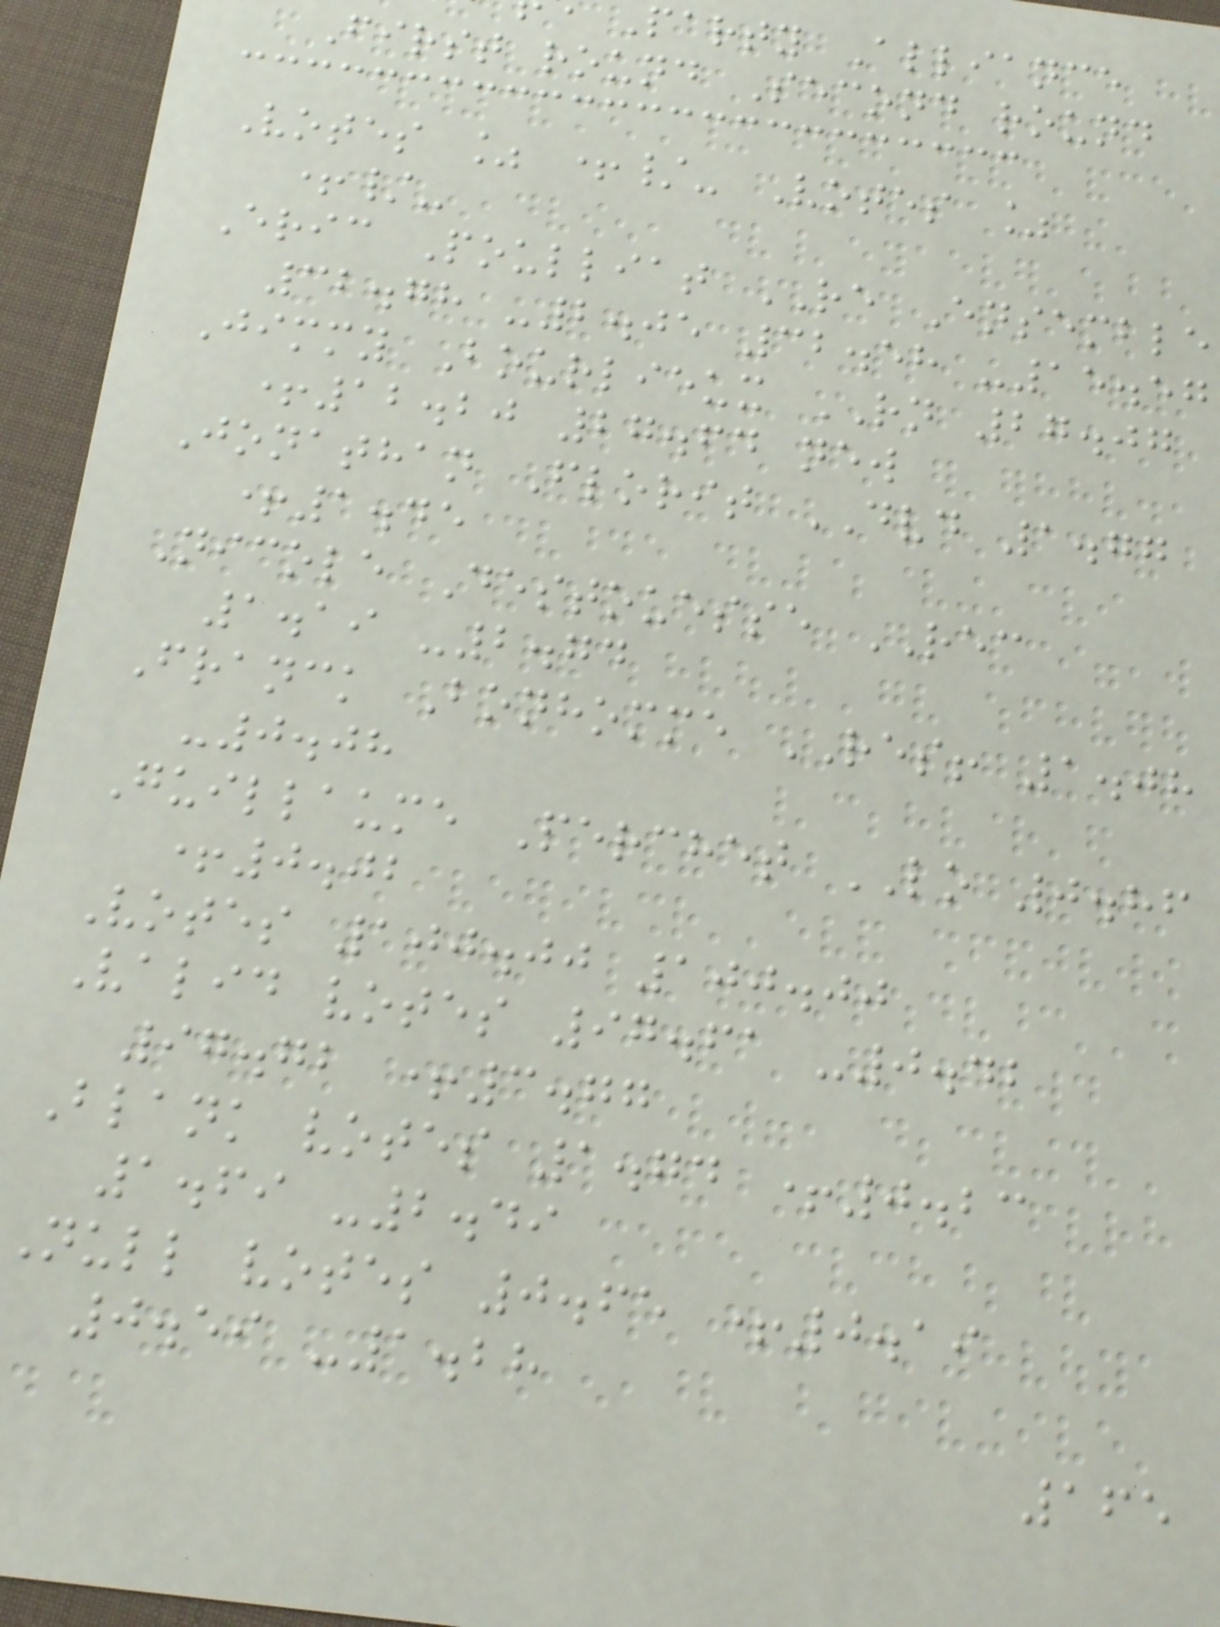party Alliance
First round Second round
Votes % +/- Votes %
+/-
Eric Poulliat RE Ensemble
32.78 -2.05 32.58 -15.57
Jimmy Bourlieux RN 27.07
+12.20 27.64 new
Jonathan Florit DVD 1.77
+1.45
Nicole Destouesse REC
1.19 -2.74
Franck Bonhomme RES! 1.08
-0.08
Guillaume Perchet LO 0.86
+0.02
Votes 100.00 100.00
Valid votes 97.61 -0.42
97.72 +3.77
Blank votes 1.74 +0.23
1.69 -2.49
Null votes 0.65 +0.19
0.59 -1.28
165
